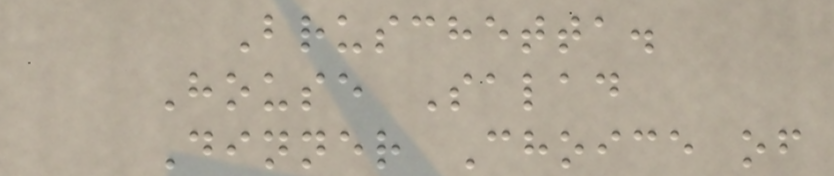Bruschetta.
House Salad
Dinner Choice of
